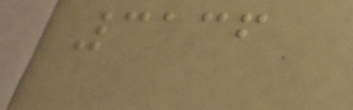3136
